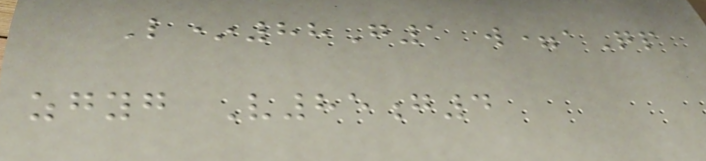L*88G1 w=aQp
zgyg V85g4
